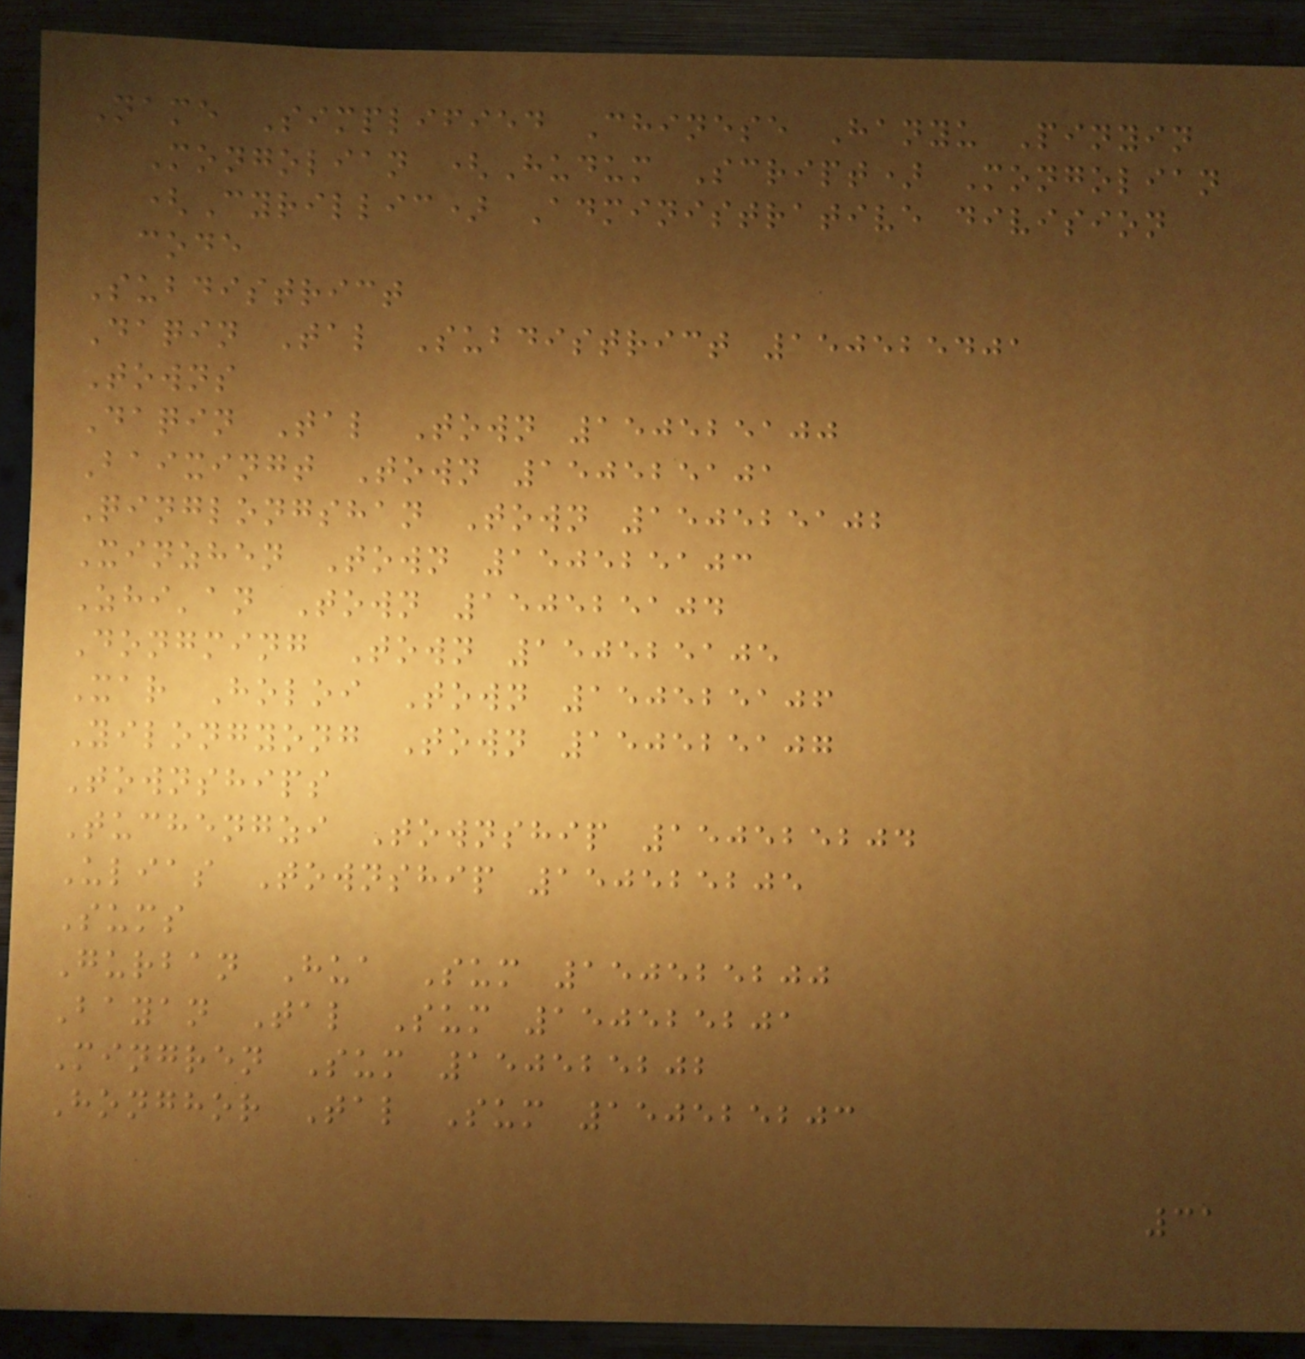Name Simplified Chinese Hanyu Pinyin
Mongolian (Hudum Script) Mongolian
(Cyrillic) Administrative division
code
Subdistrict
Daqin Tal Subdistrict 150525401
Towns
Daqin Tal Town 150525100
Baixingt Town 150525101
Qinglongshan Town 150525102
Xinzhen Town 150525103
Zhi'an Town 150525104
Dongming Town 150525105
Xar Holoi Town 150525106
Yilongyong Town 150525107
Townships
Tuchengzi Township 150525204
Ulias Township 150525205
Sums
Gurban Hua Sum 150525200
Bayan Tal Sum 150525201
Mingren Sum 150525202
Honghor Tal Sum 150525203
31
